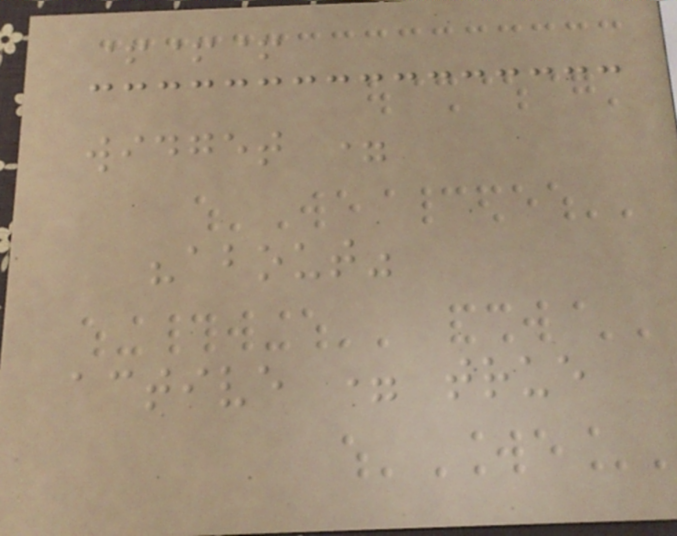+++
widget =
"about"
active = true
